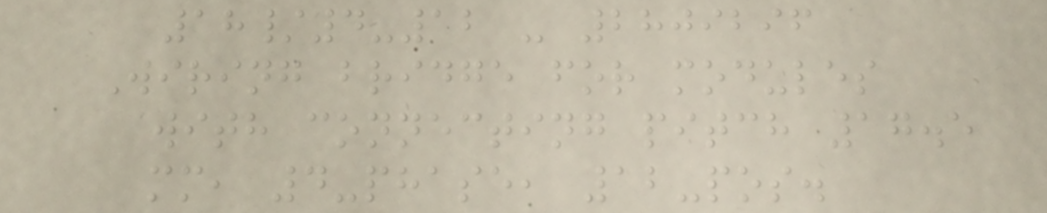18/4-12 - 2809296
Wiring bridge for modules
with connecting pitch 17.5
mm, 4-phase, 12-pos.
